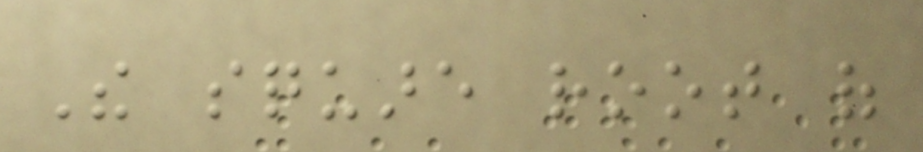The square root of
